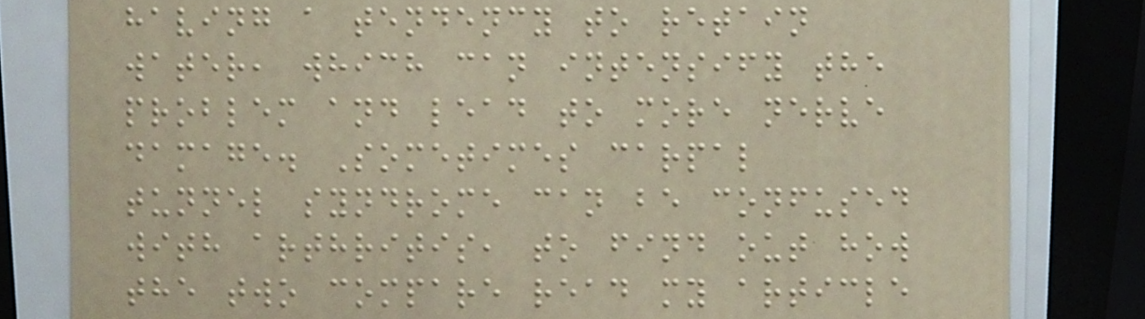having a tendency to retain
water, which can intensify the
problem and lead to more nerve
damage. Sometimes carpal
tunnel syndrome can be confused
with arthritis, to find out how
the two compare read my article
